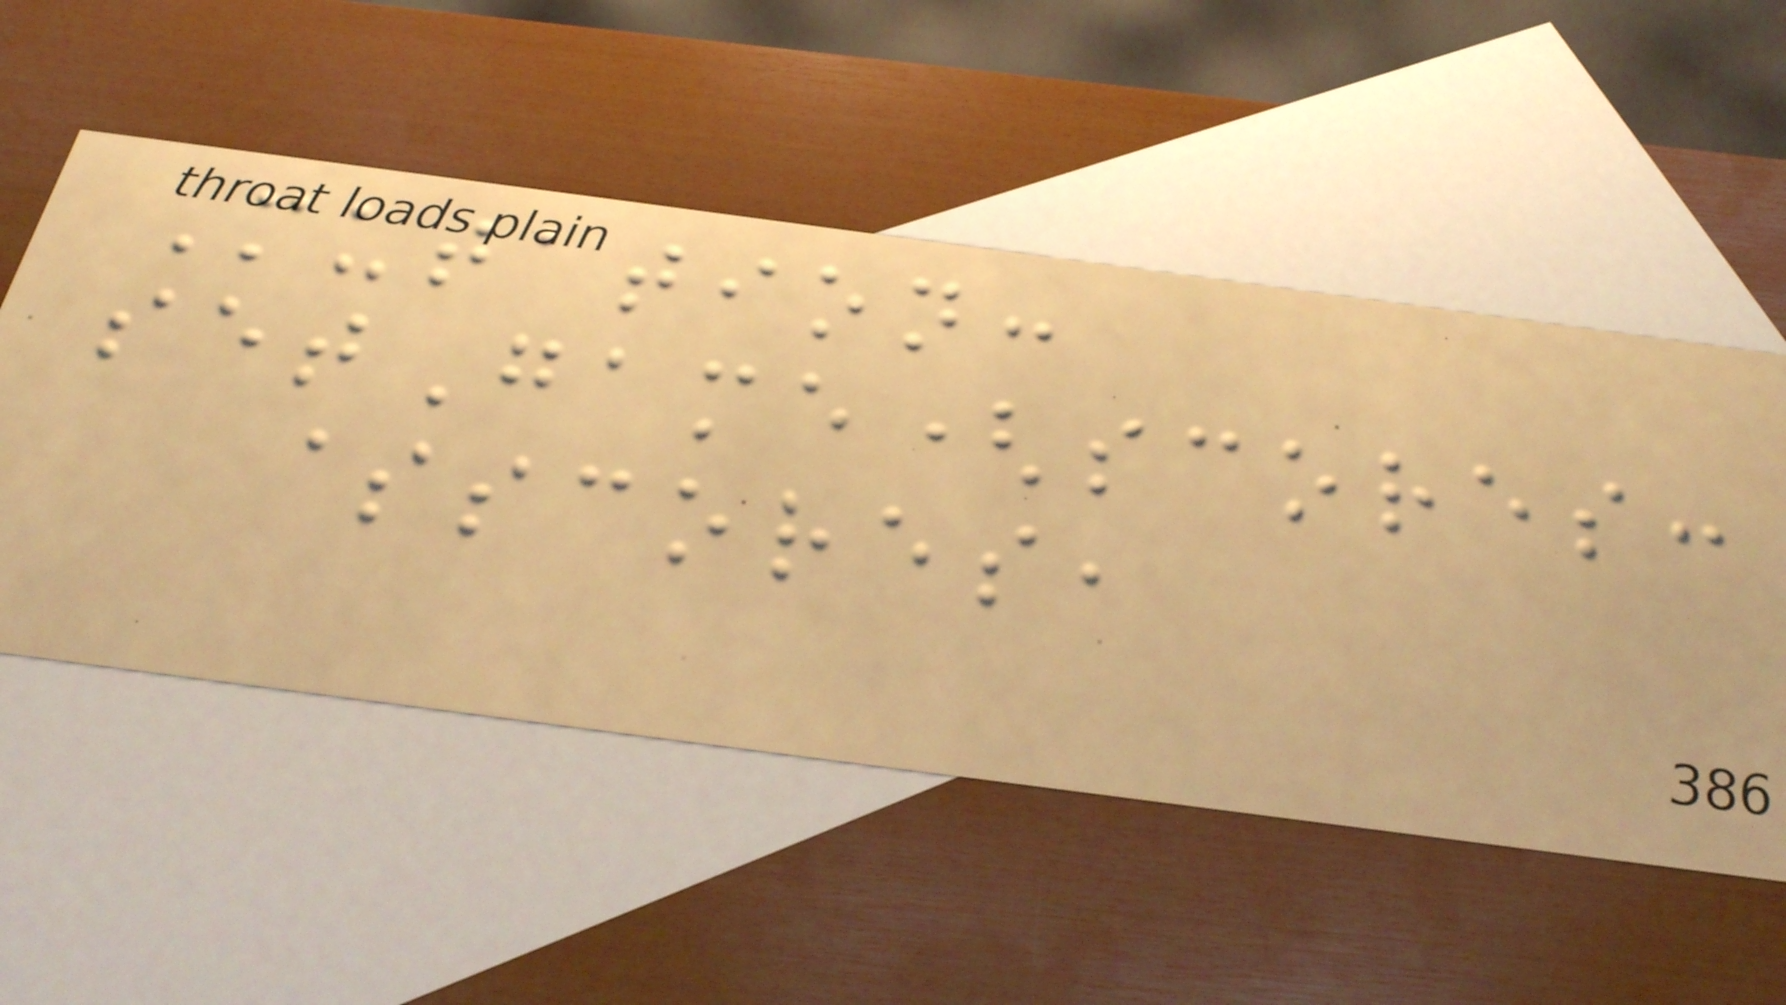Mutation:
setGame(scores:
$scores,
